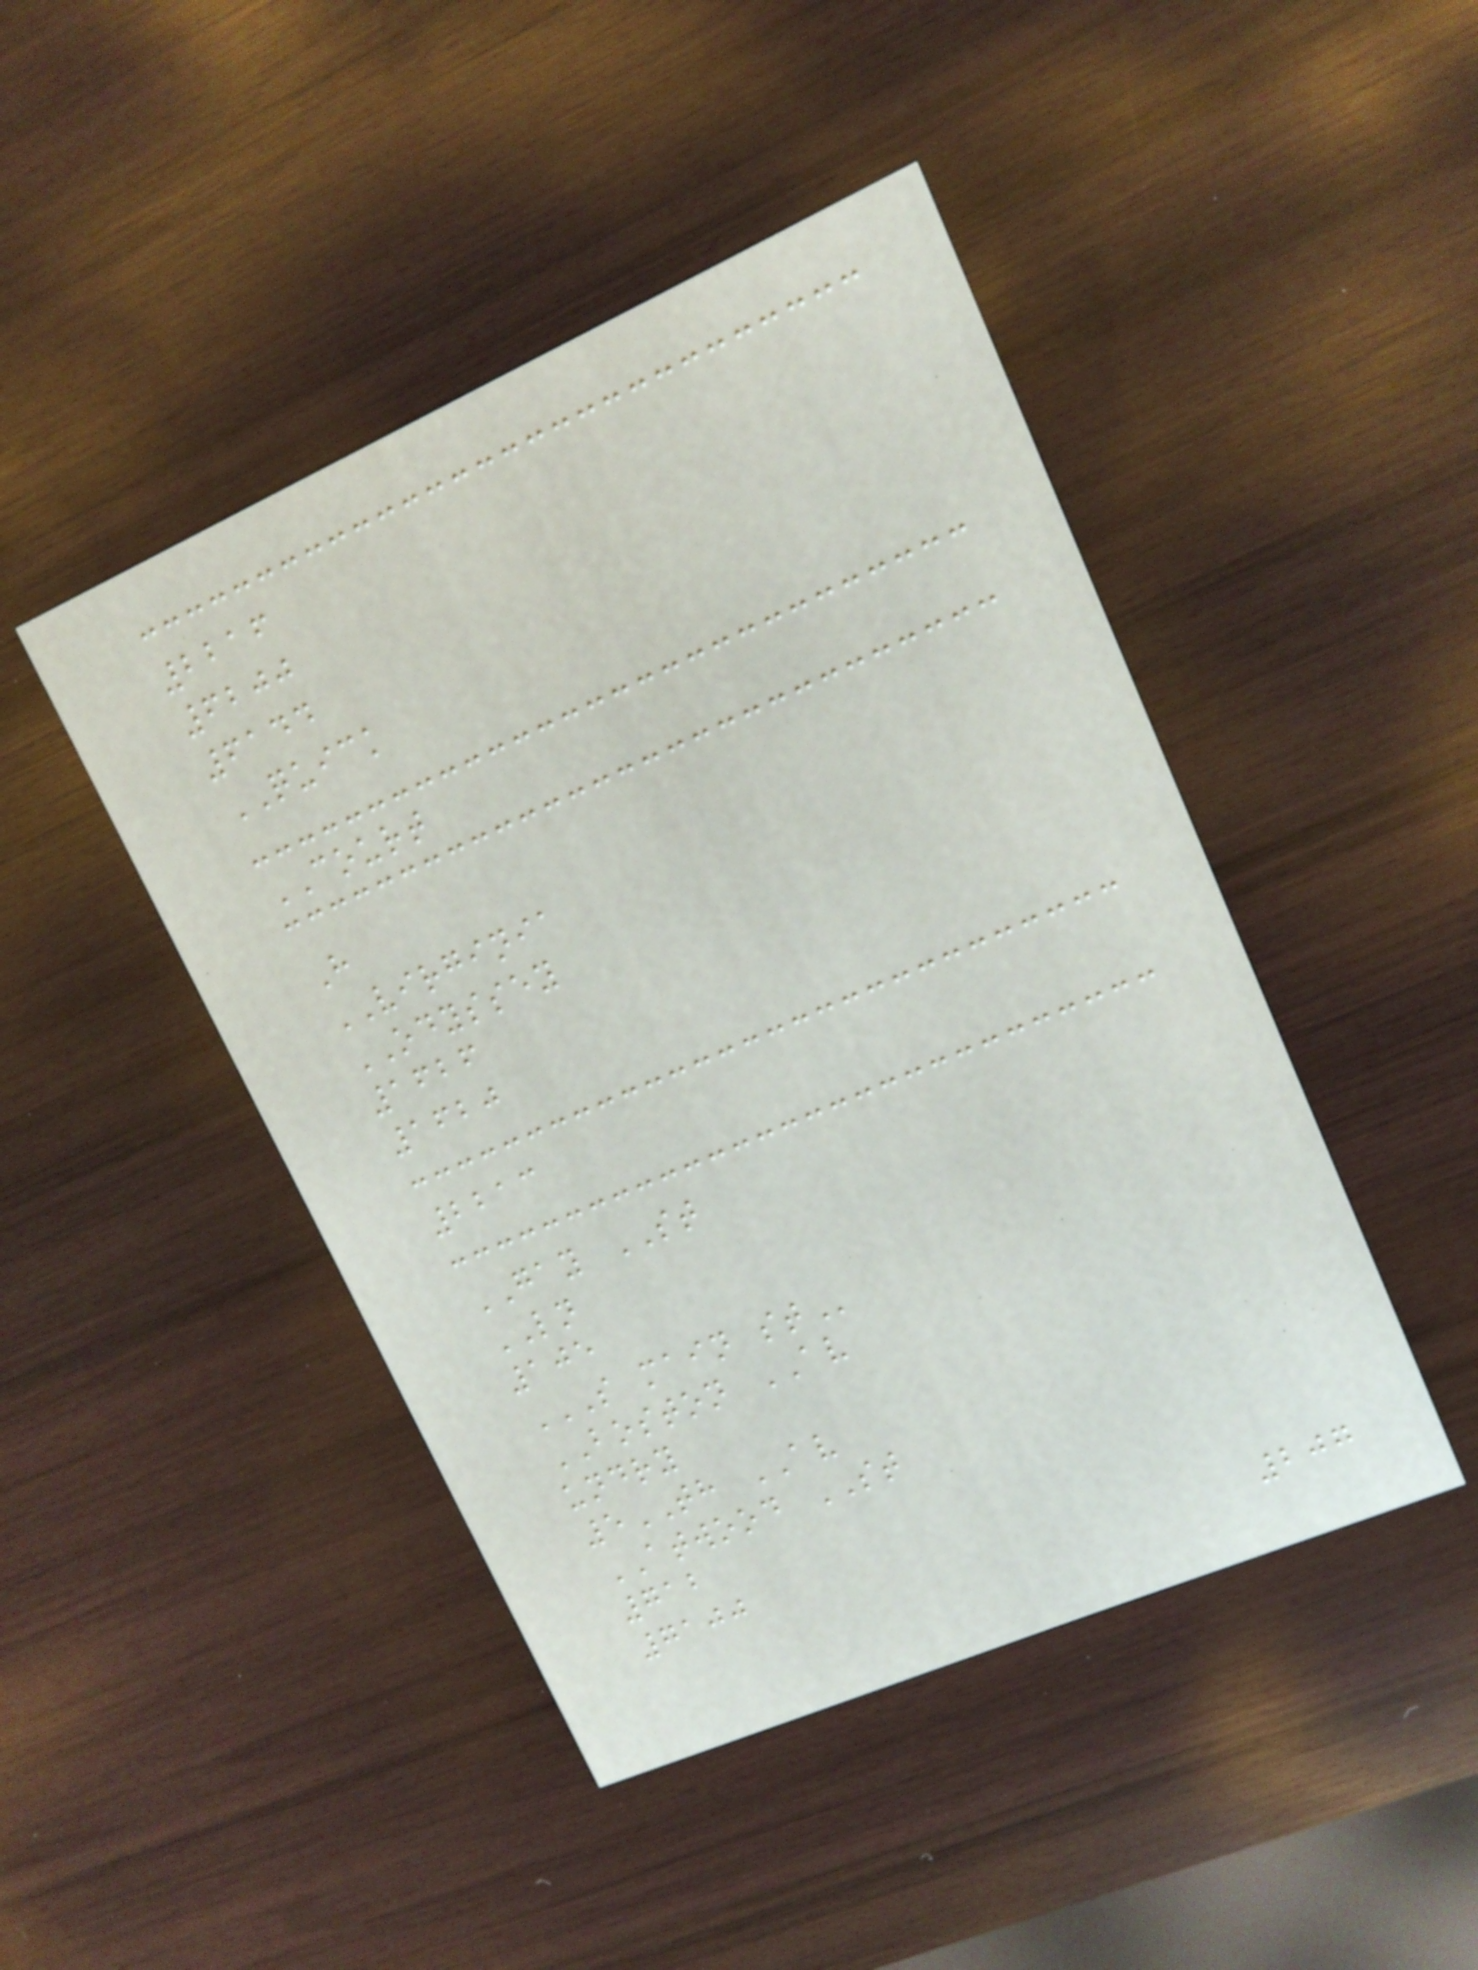2216
6200
6144
QUICK
COURT
H
VIRGINIA
ODYSSEY
1626
1620
2213
GAY ST
LN
105
S MAIN ST
BOSTON AV
undry
5TH AV
ATWOOD ST
712
7100
207
